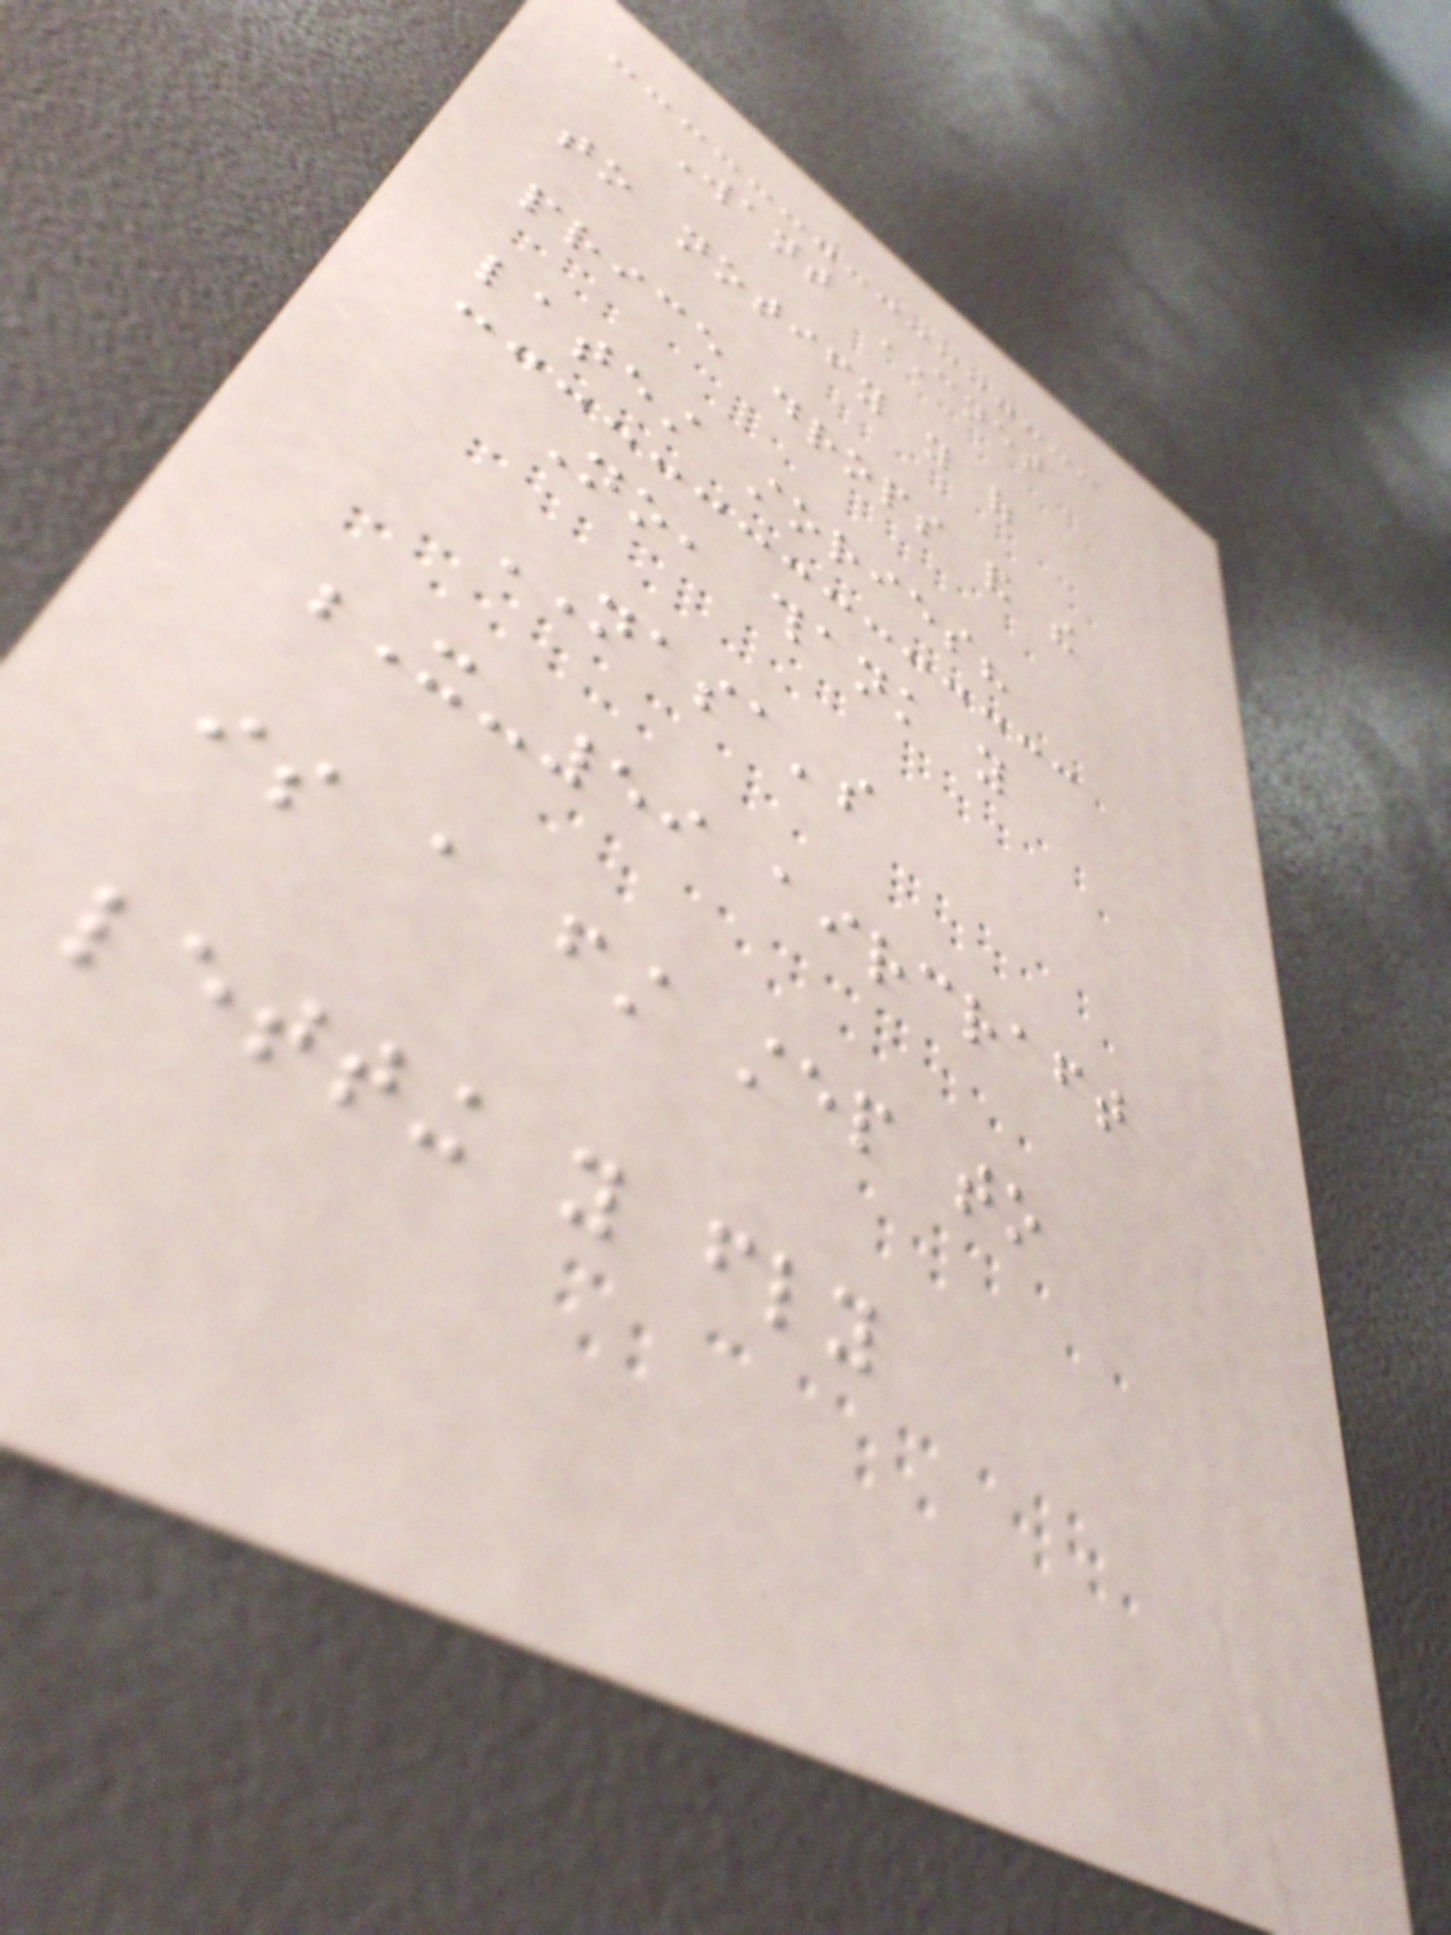Want CNET
to notify you of
price drops and the
latest stories?
No, thank you
NASA's
X-59 aircraft
is a first step to
letting you fly
